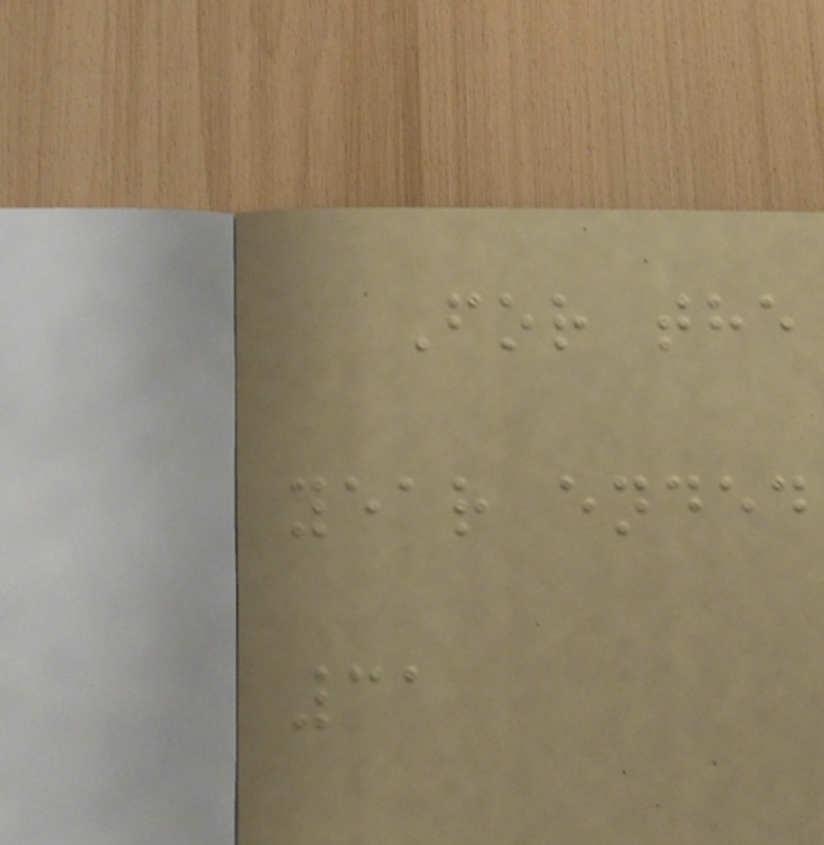For the
year ended
31
